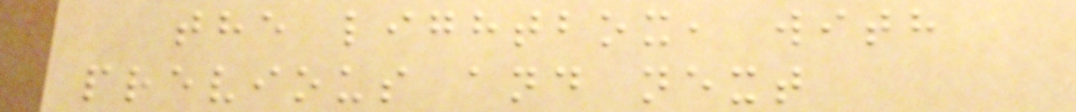the lightbox, with
previous and next
